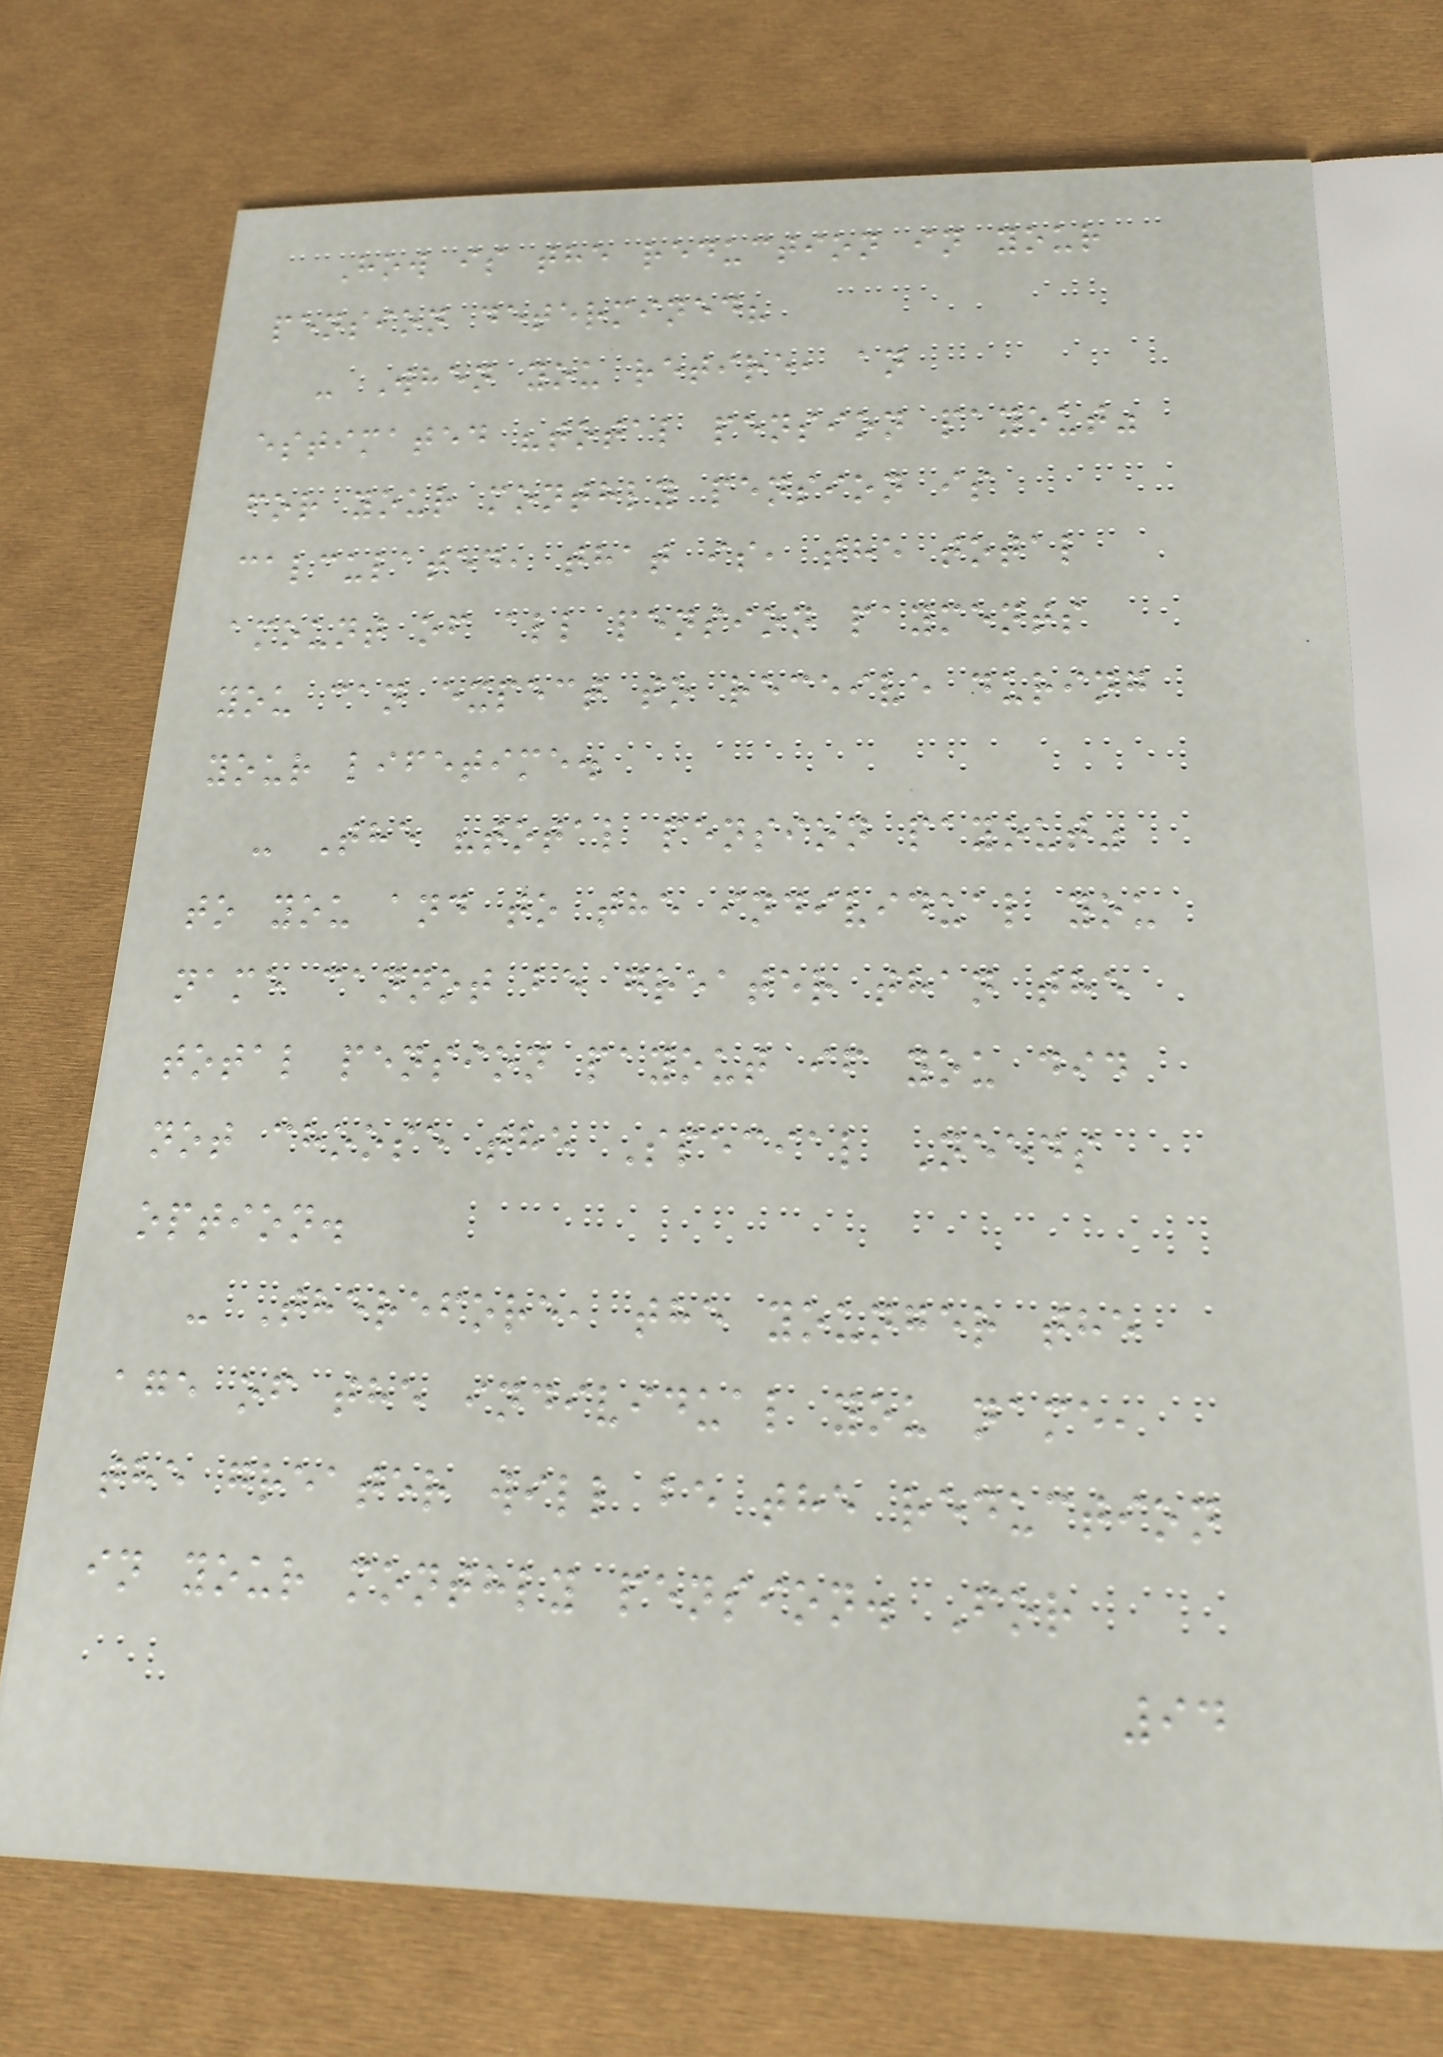How is the reduction in your
pension determined?
- When you retire, an
estimated "total pension payout"
for your monthly pension is
calculated, that is, the total
amount of all pension payments
you can expect to receive during
your lifetime.
- The "total pension payout"
to you and to the individual you
name cannot be greater than the
total pension payout if you did
not choose the Special Needs
option.
- Therefore, the younger the
age of the individual you name,
the greater will be the reduction
in your monthly pension. For
94
